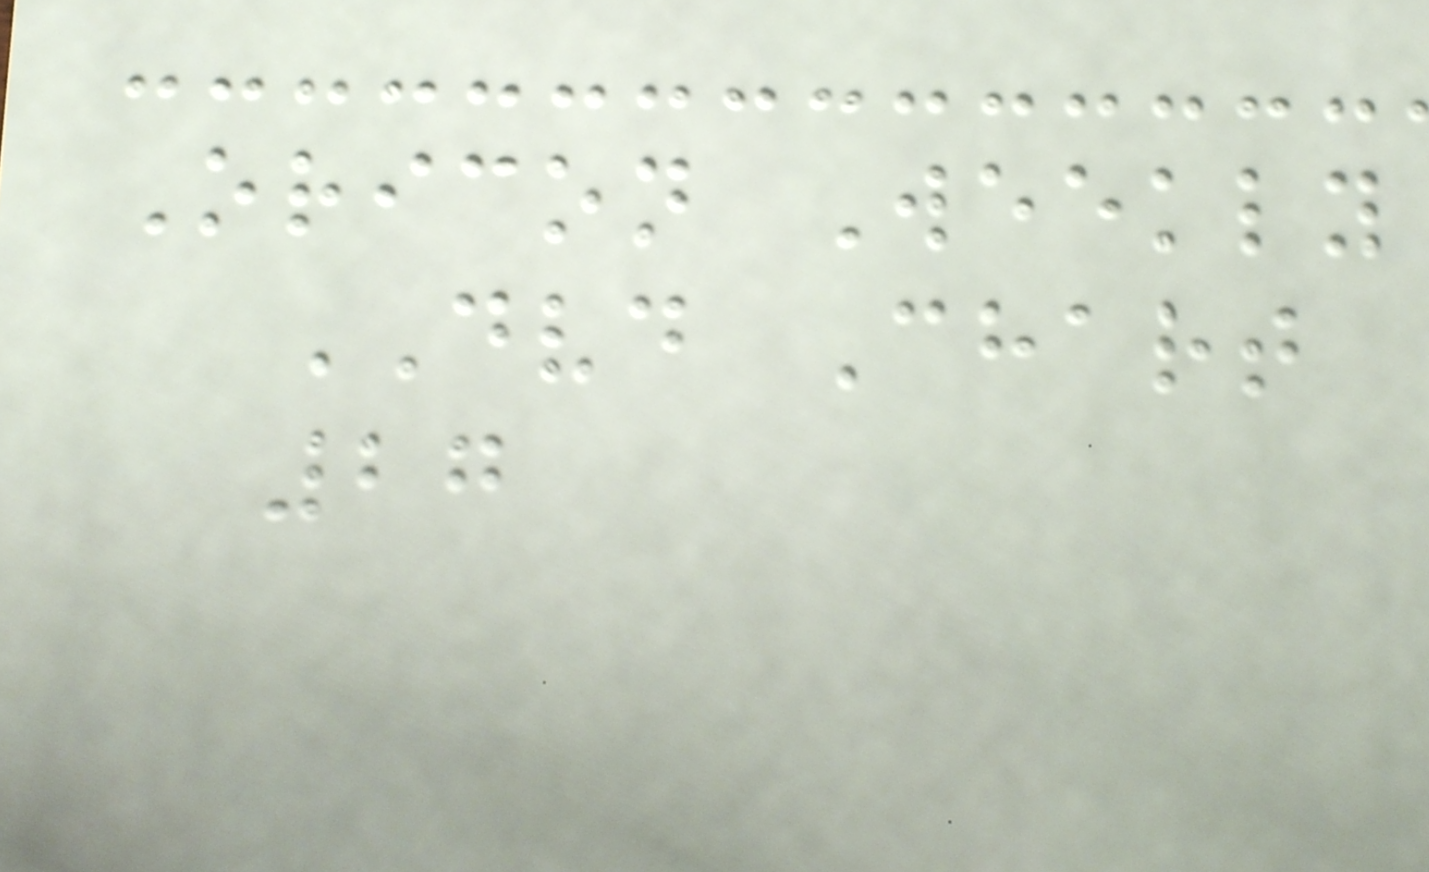Oricon Weekly
DVD Chart
27
